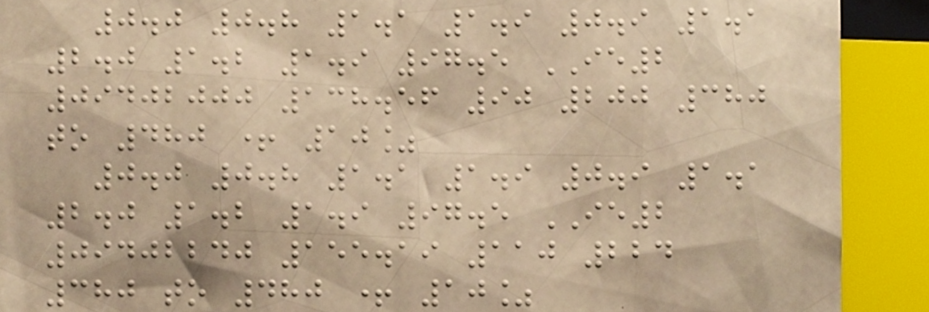0.0 0.8 1.1 1.9 0.9 1.1
2.0 1.2 1.9 97.5 IE2
09402000 138.56 90 200 380
to 480 + 10%
0.0 0.8 1.1 1.9 0.9 1.1
2.0 1.2 1.9 97.5 IE2
09402240 155.19 110 224
380 to 480 + 10%
